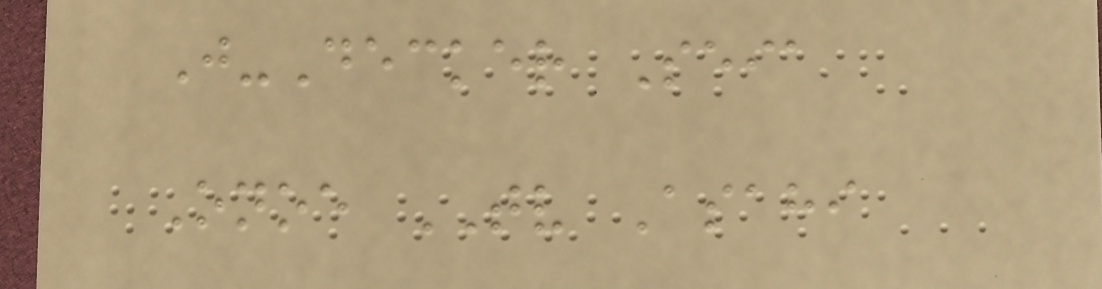J-Decker Seia
Onoe TV Asahi
